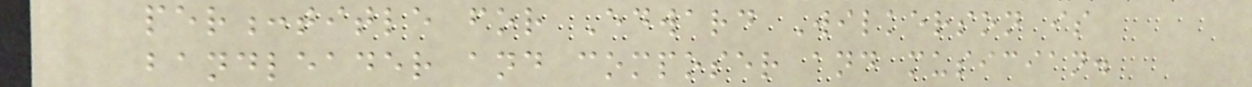per:title for Edward Wilkerson is
bandleader and composer and musician.
